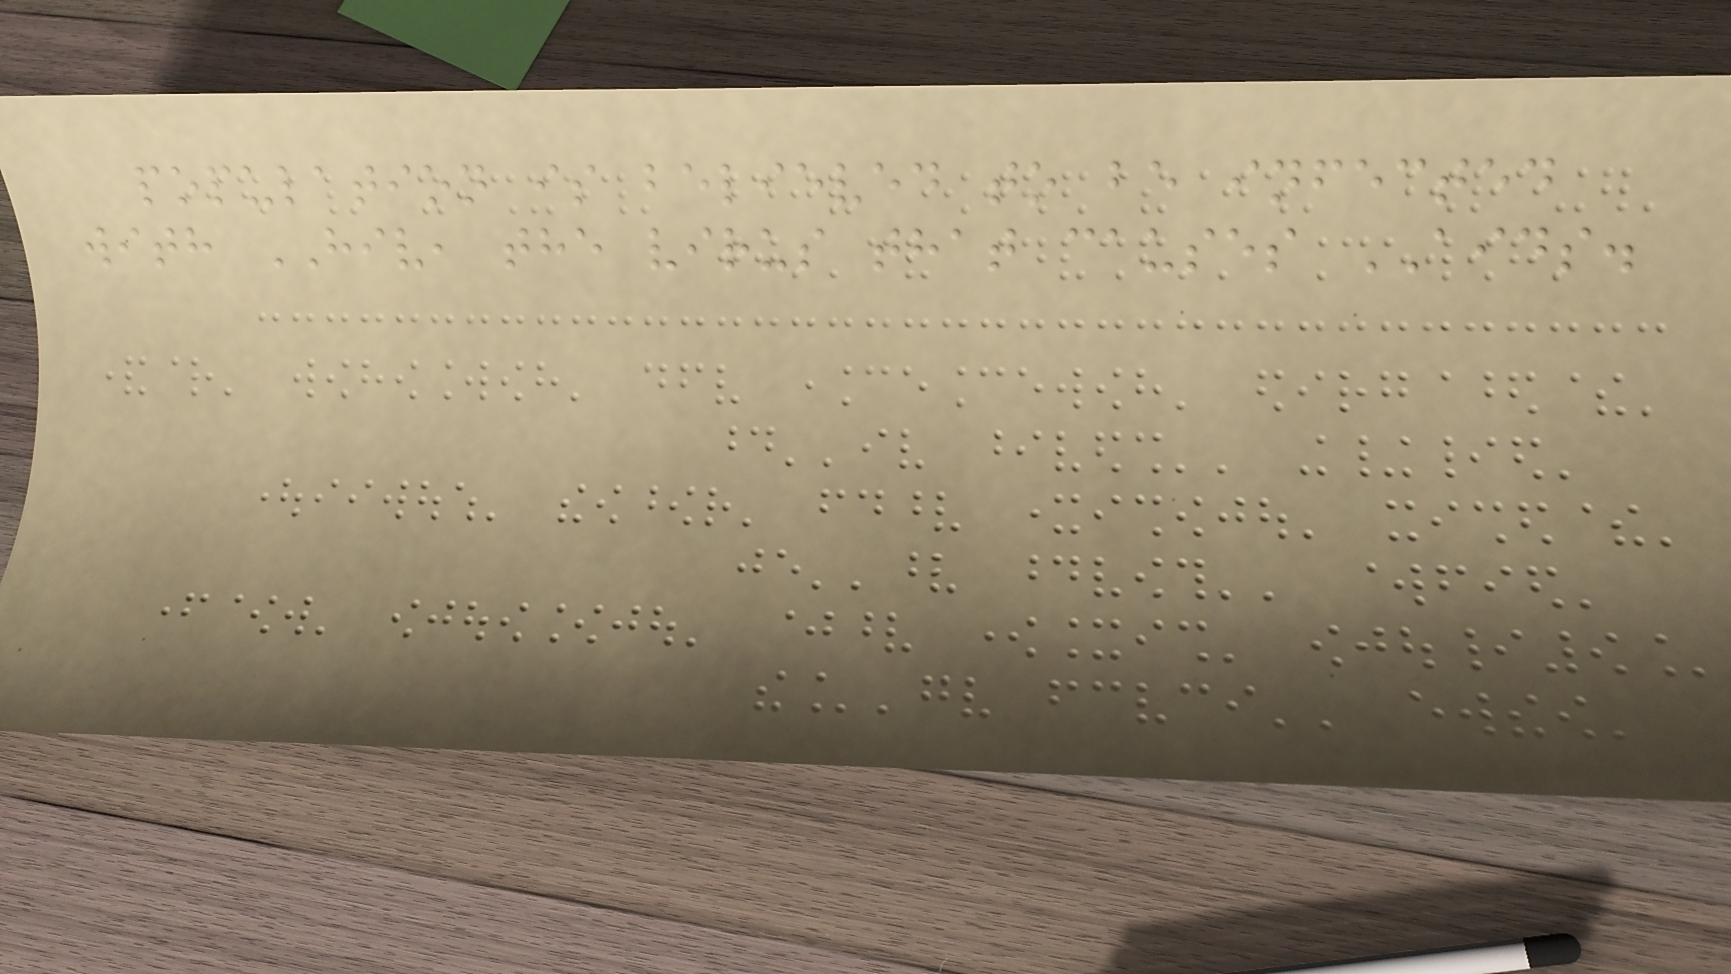population is believed to be infected
with HIV, the virus that causes AIDS.
